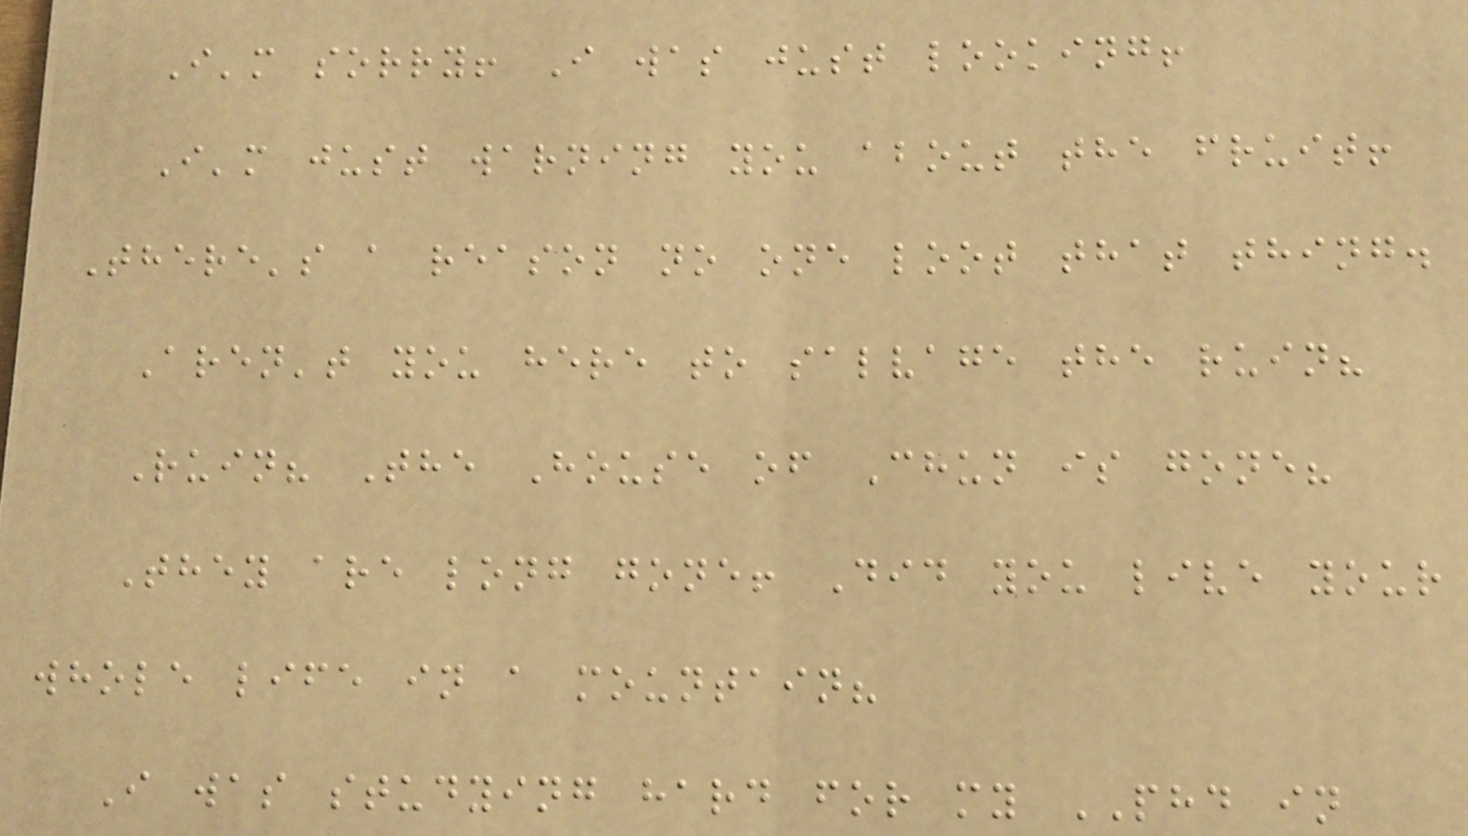I'm sorry! I was just looking!
I'm just warning you about the fruit!
There's a reason no one loot that thing.
Aren't you here to salvage the ruin?
Ruin? The House of Chun is gone?
They are long gone! Did you live your
whole life in a mountain?
I was studying hard for my PHD in
